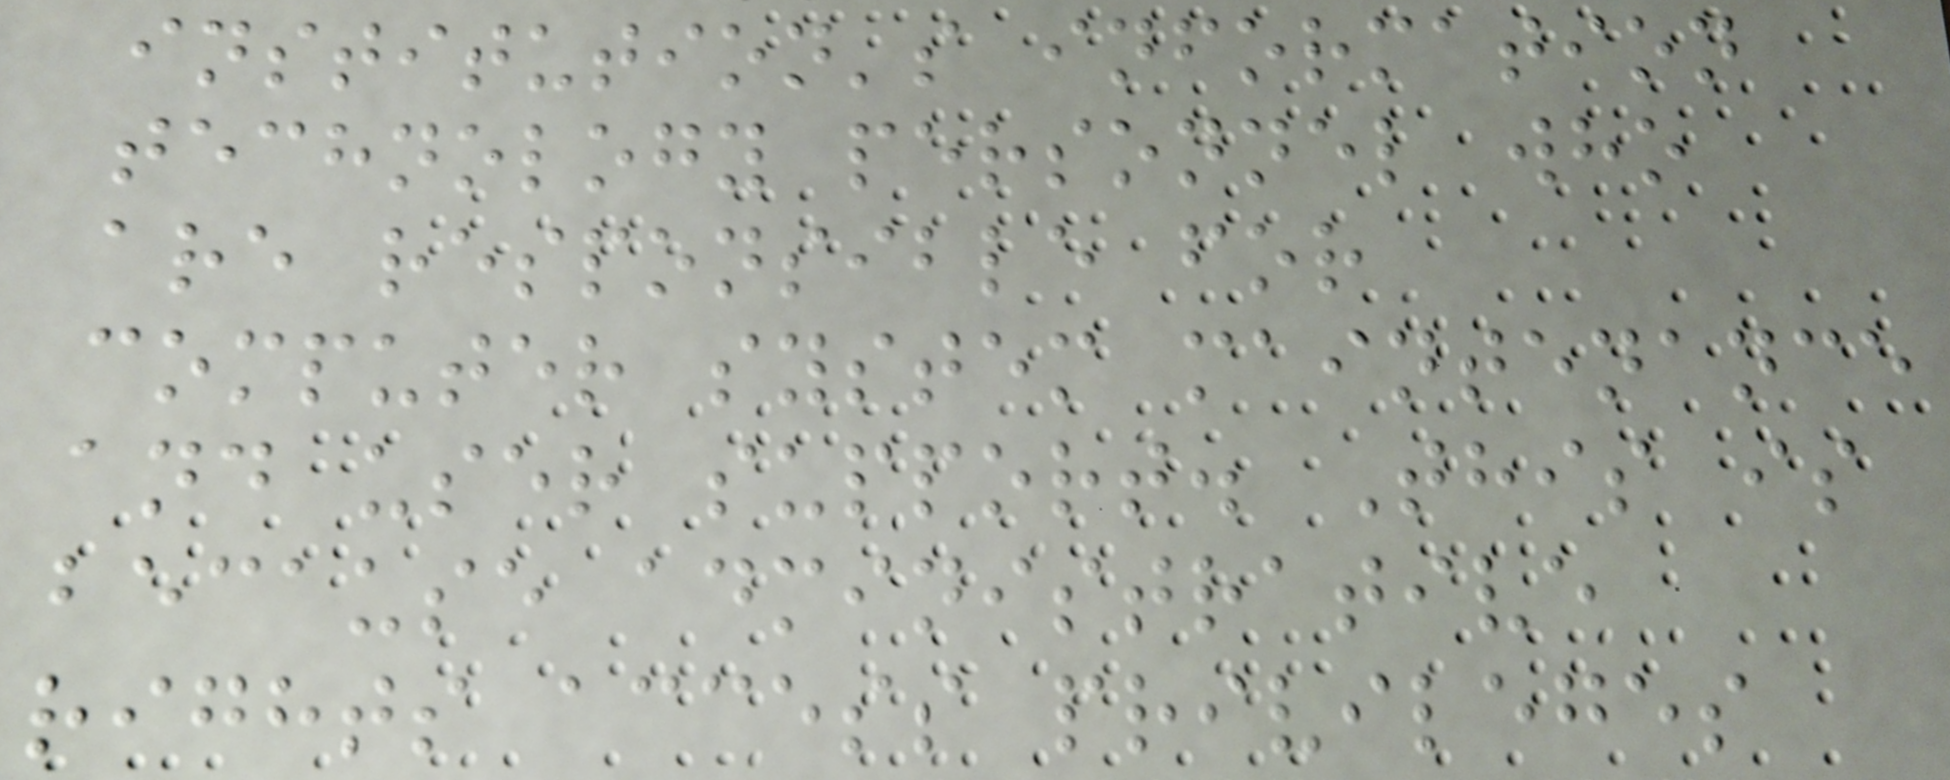institution's information
technology personnel who
are responsible for
computer system maintenance
and user support. This is
because administrative
rights access privileges
